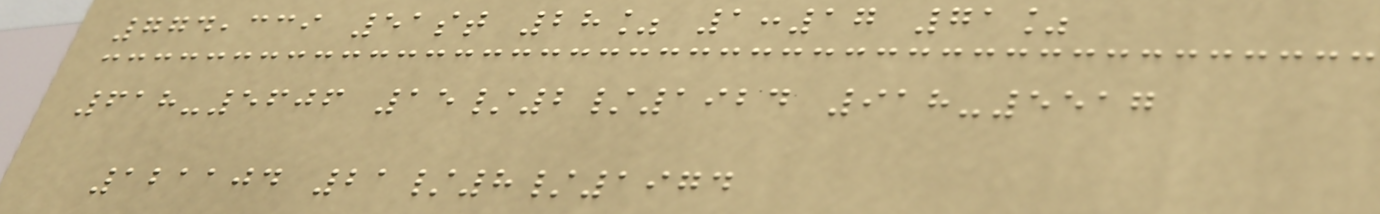774,339 51st 28% 1:17 71%
618-5606 15/2/1924 918-5517
121104 21/8/1974
